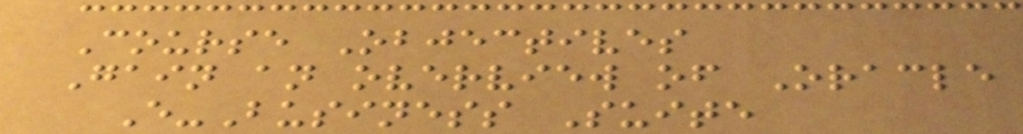Course Objectives
Gain an overview of Oracle
E-Business Suite
